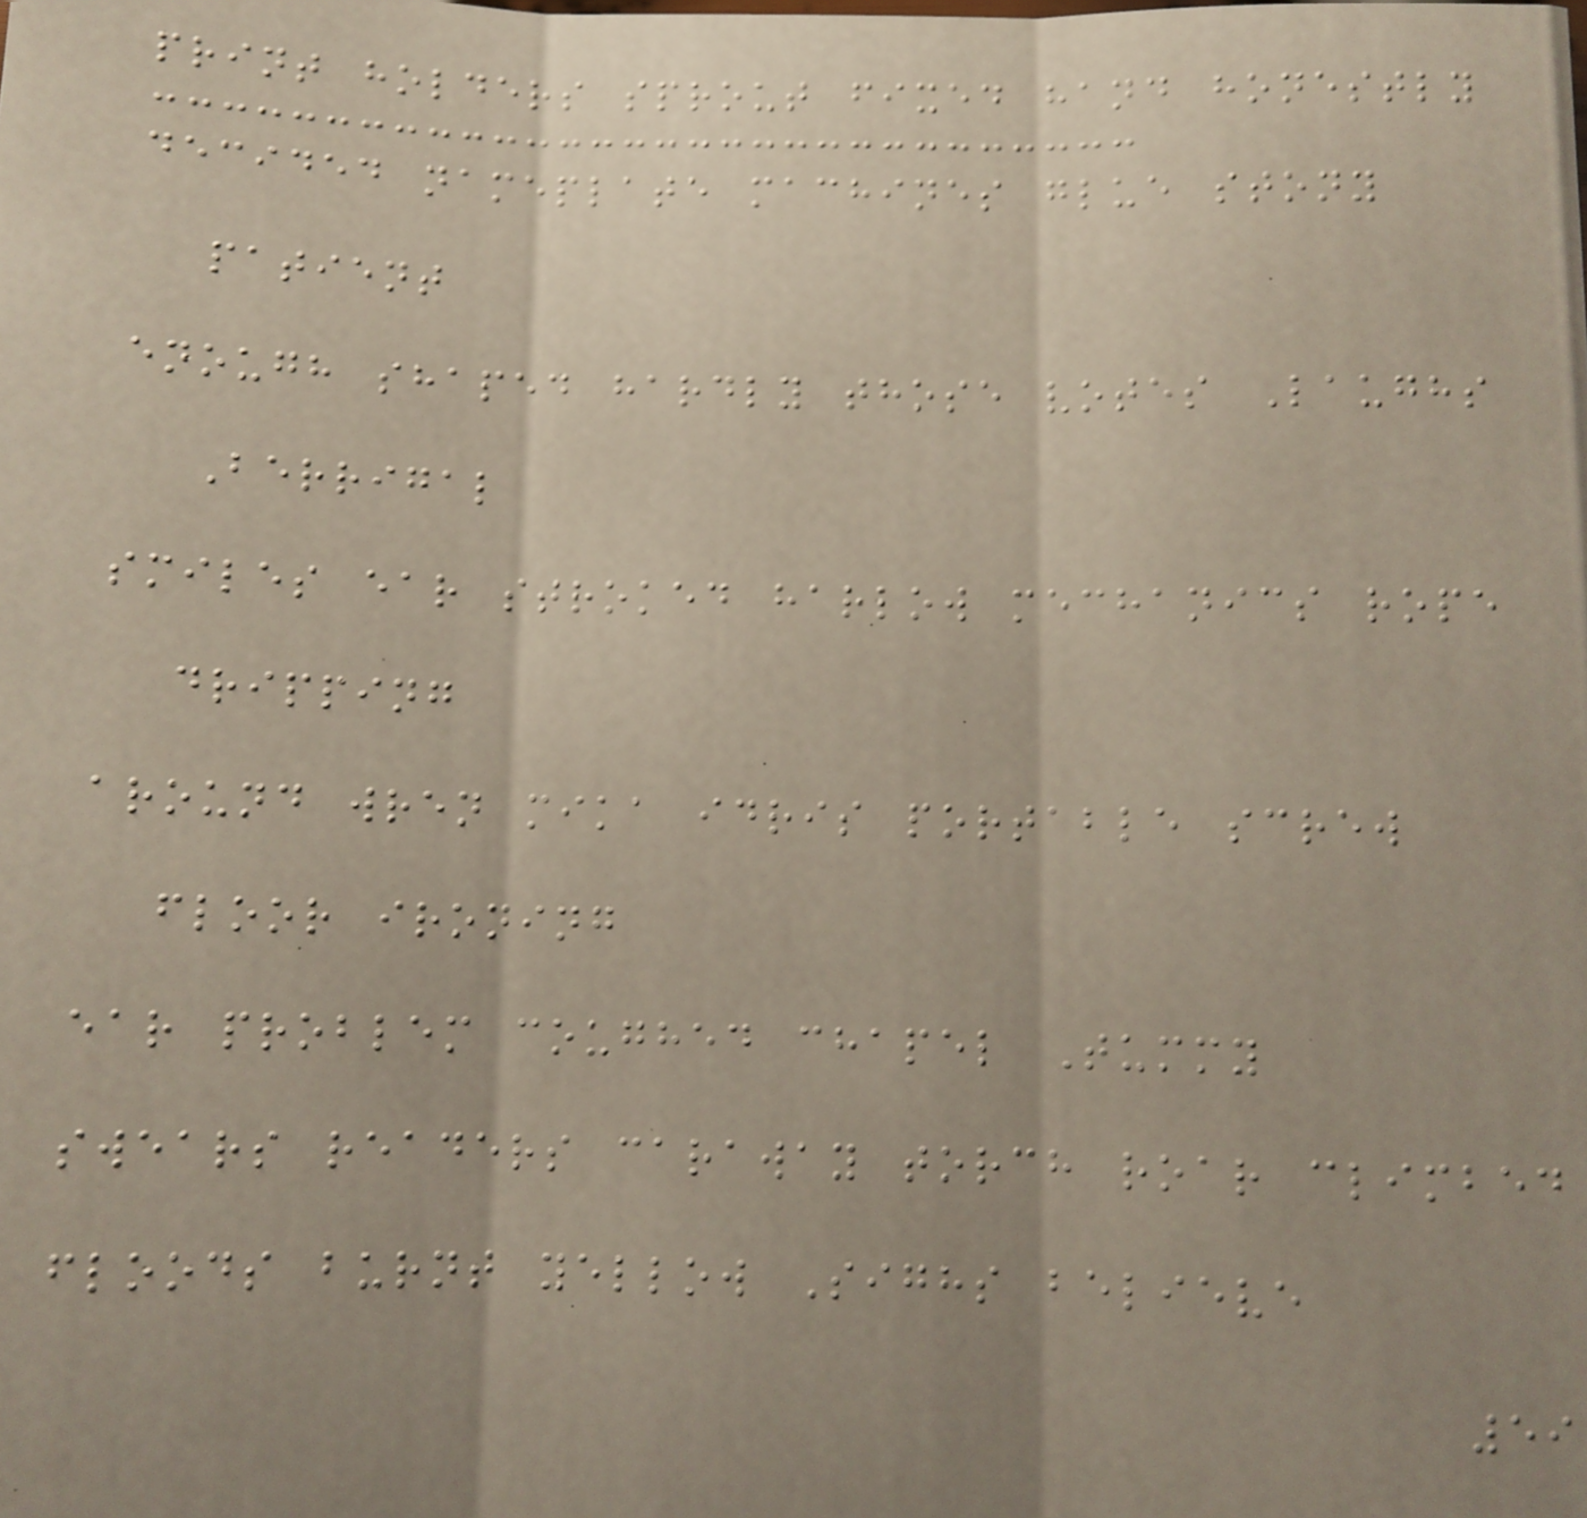print holders sprout fixed hand honestly
decided nameplate machines glue stony
patient
enough shaped hardly those votes Laughs
Berrigal
smiles ear stroked harlow mechanics rope
dripping
around wren mika idris portable screw
floor ironing
ear problem coughed chapel Tummy
swears readers caraway torch roar climbed
floods burnt yellow Sighs believe
59
